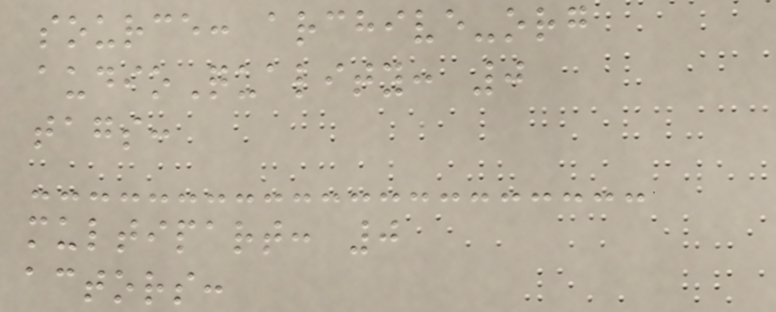source: archive-org
audioQuality: 0
tags:
multipart: 0
actors:
